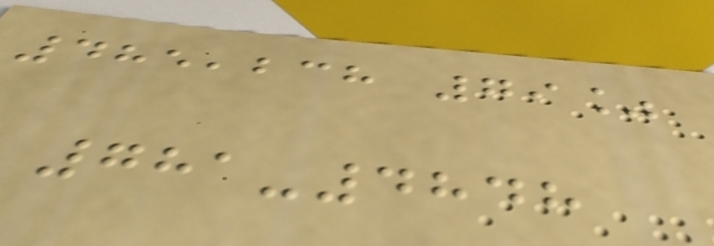485,238 79%
781-4848
